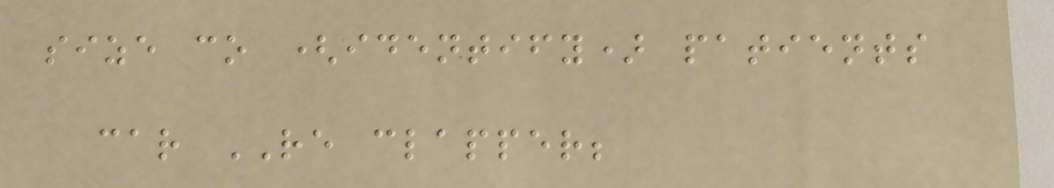size co (identify) patients
car RE clapper;
